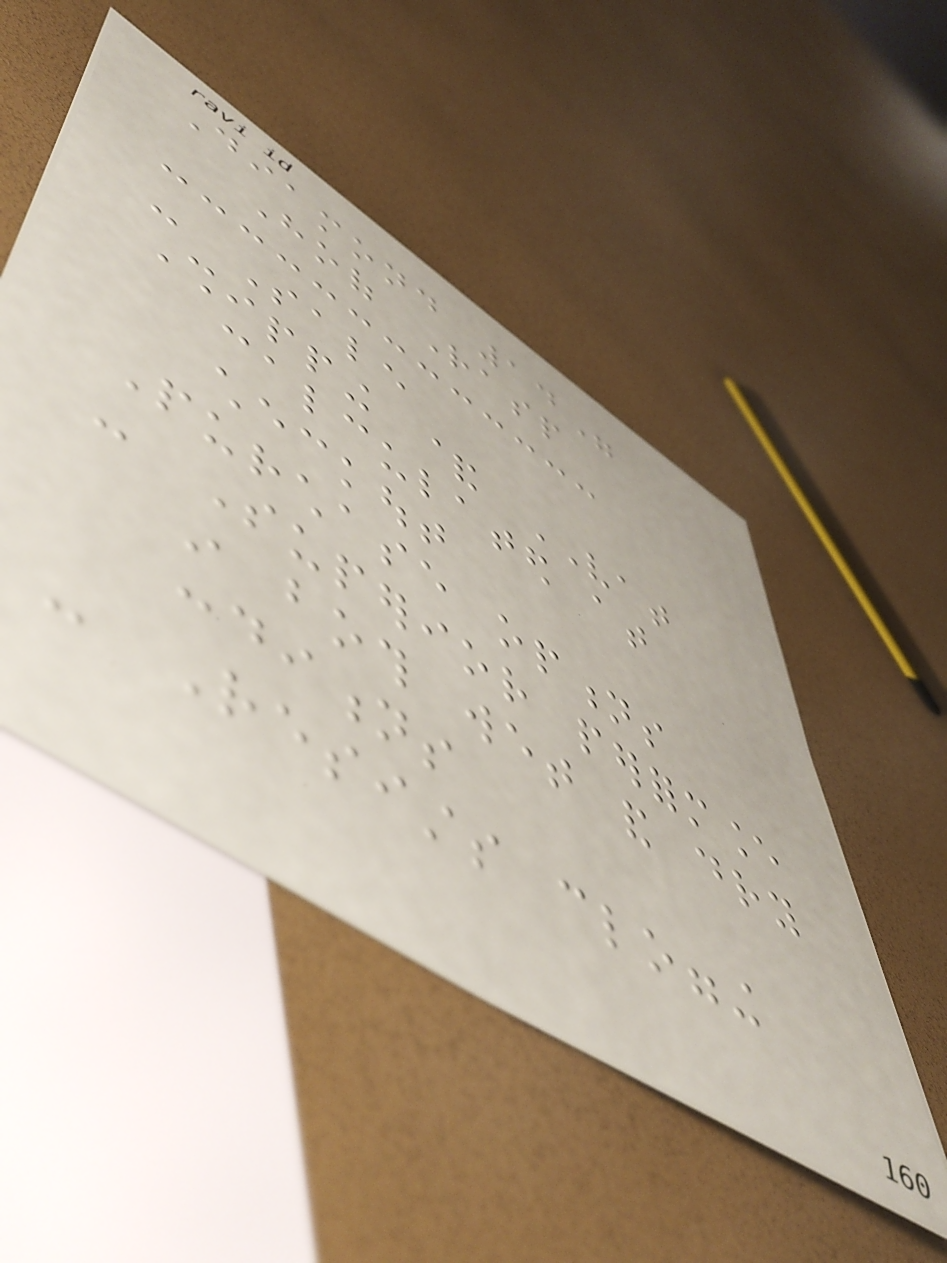Diamond 14"
Hoof Rasp
- Sale
Shipping & VAT
calculated at
checkout
Purchase options
- Superior performance
in both wet and dry
conditions
- Resists clogging
